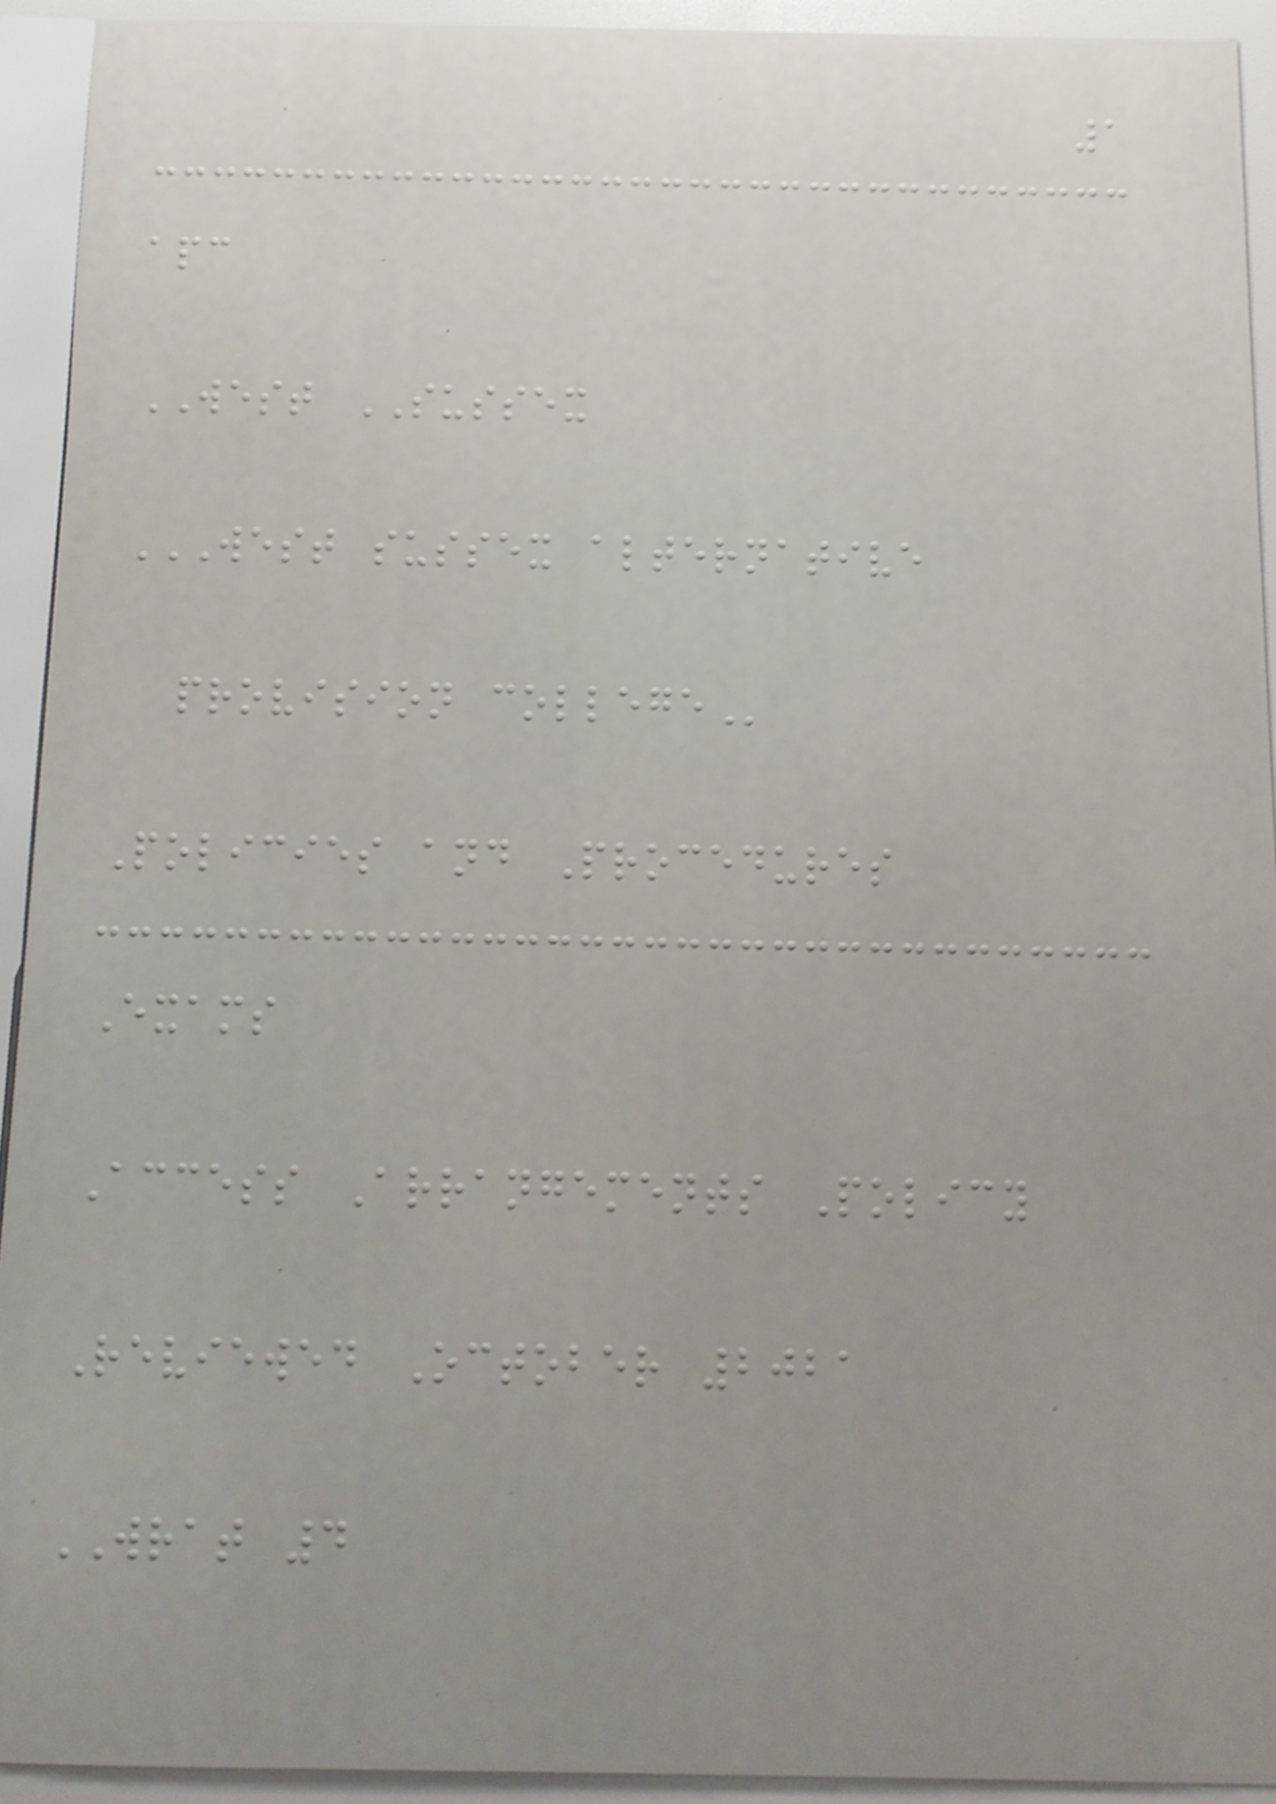1
apc
WEST SUSSEX
WEST SUSSEX ALTERNATIVE
PROVISION COLLEGE
Policies and Procedures
Exams
Access Arrangements Policy
Reviewed October 2021
WRAT 4
